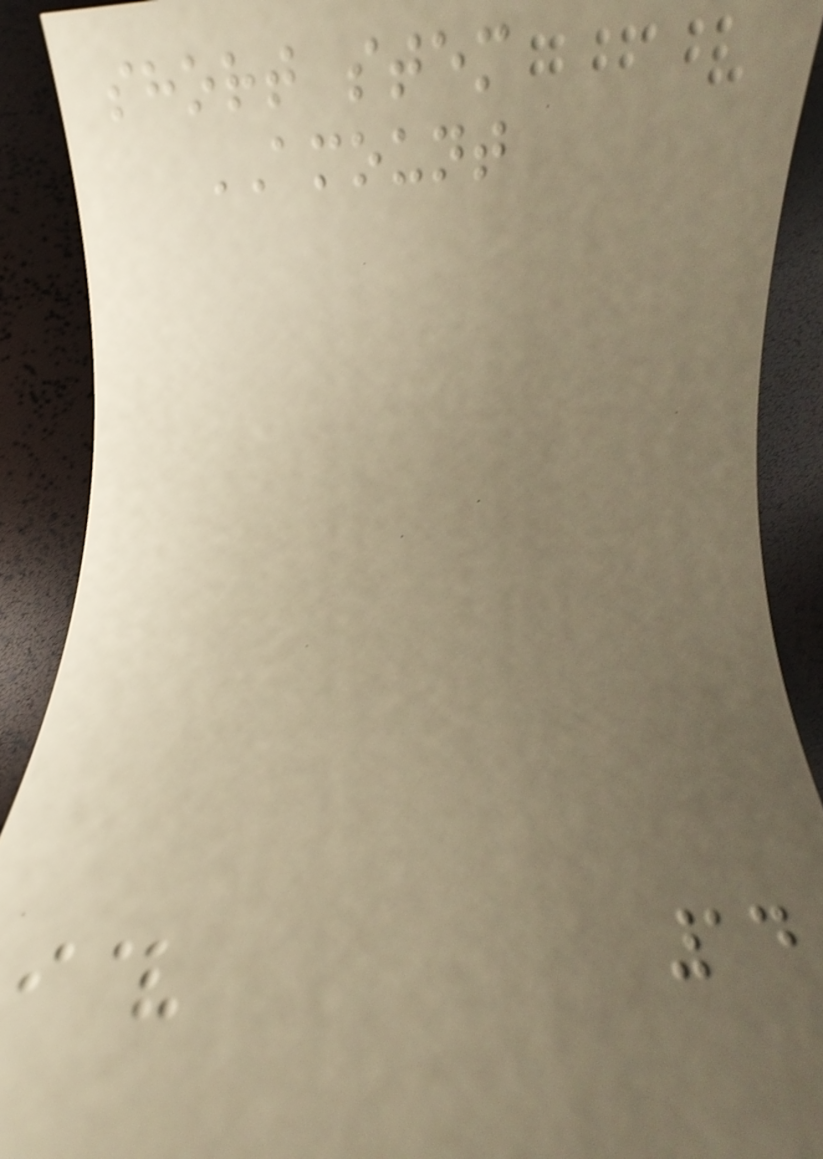short stem
AMOUNT
14
